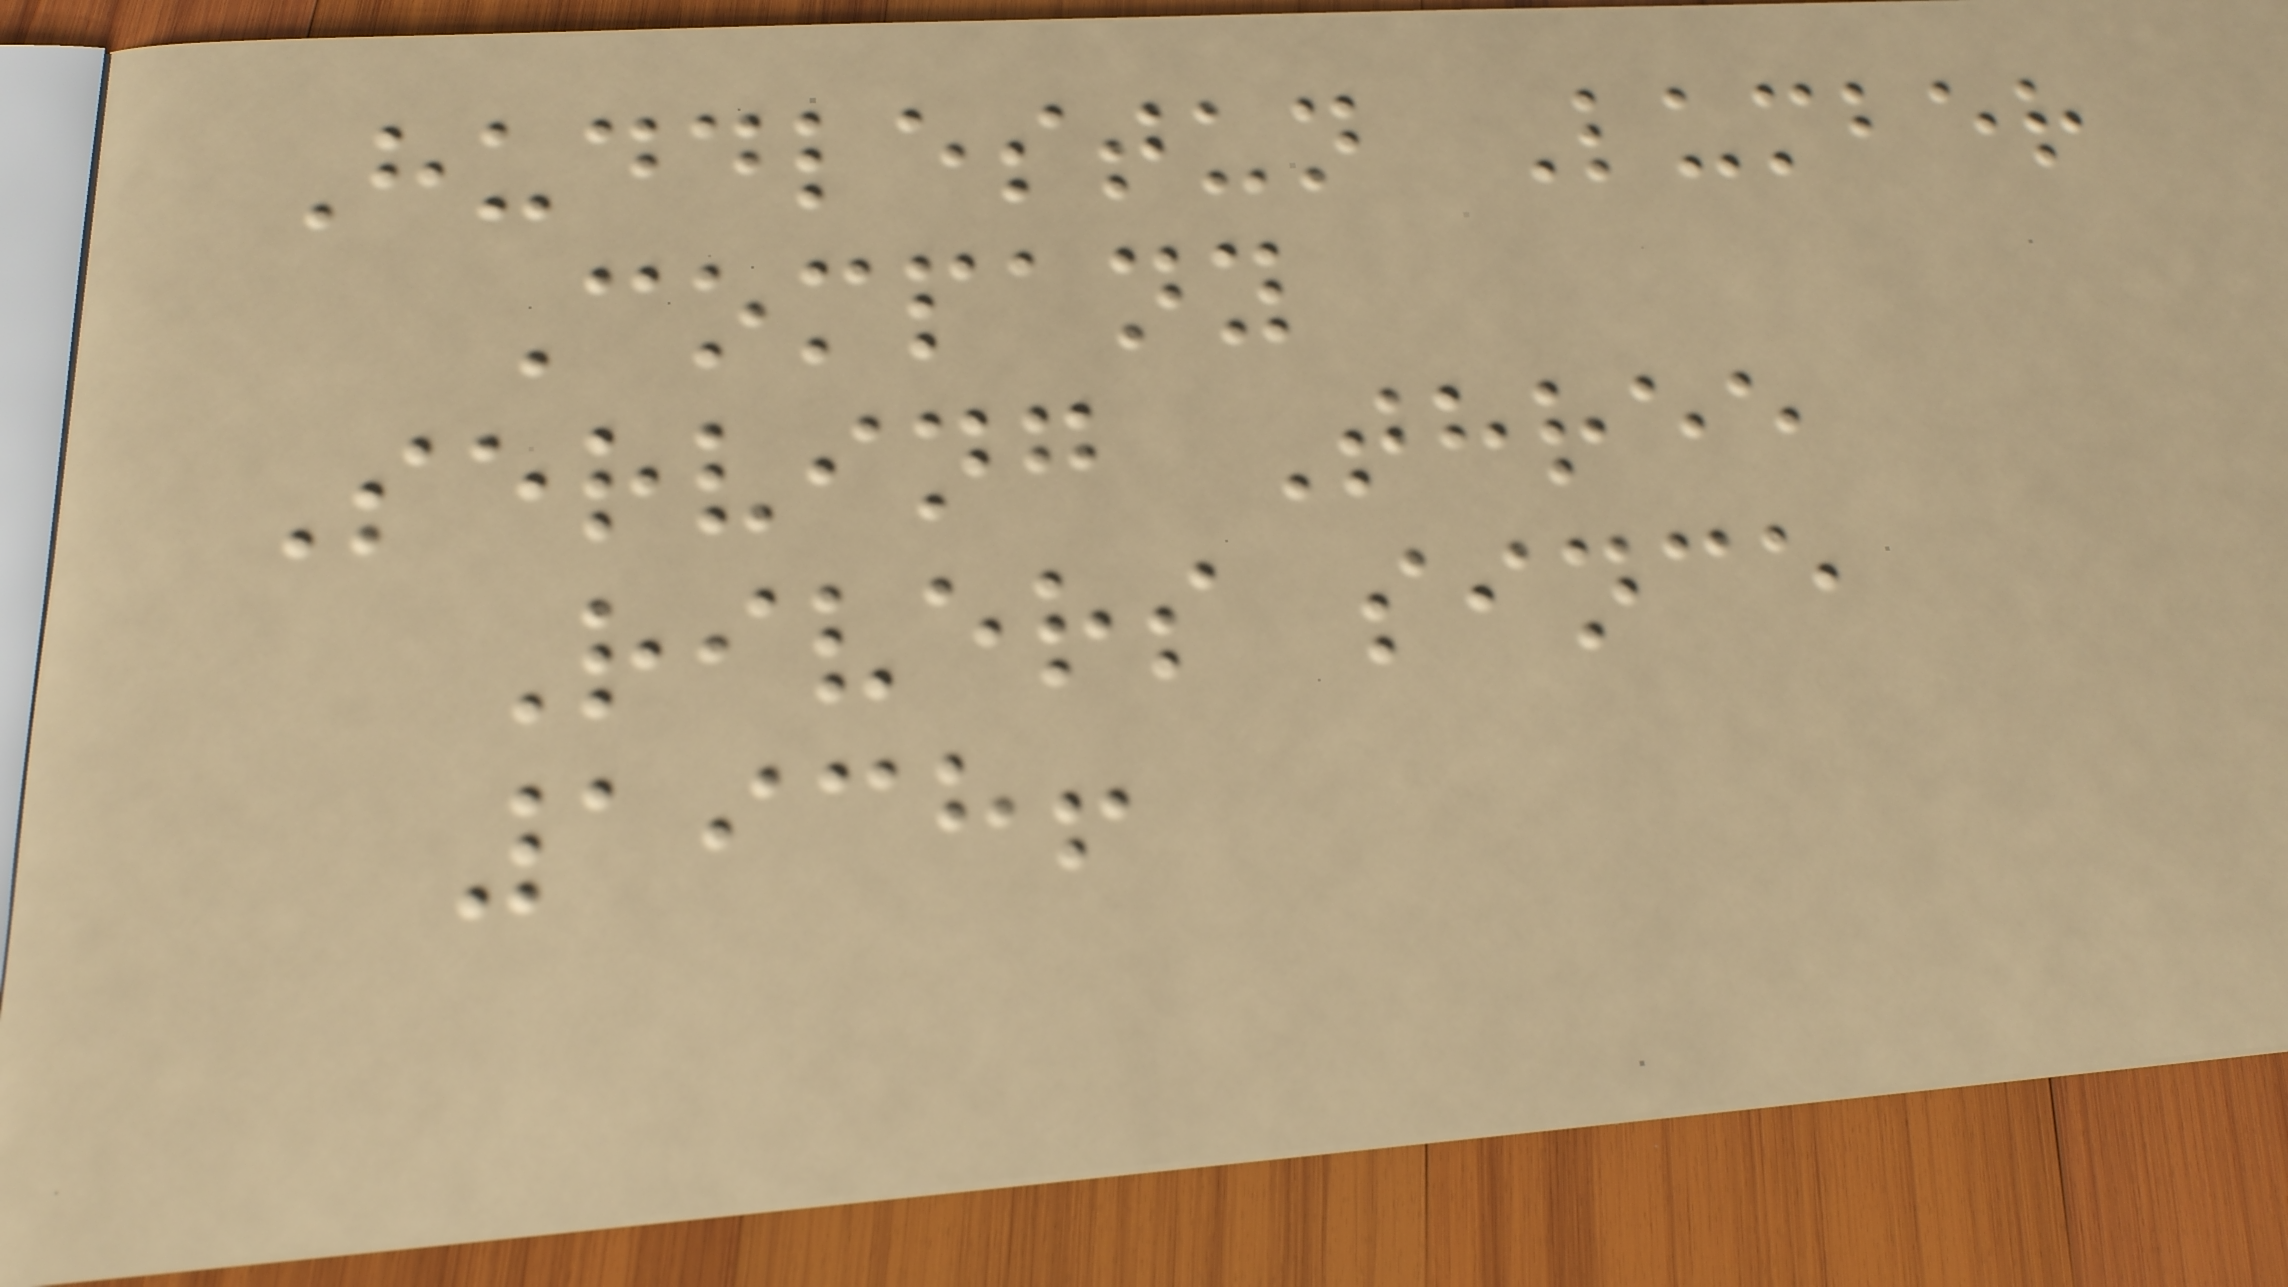Huddlestun Lumber
Company
Serving Three
Rivers since
1938!
